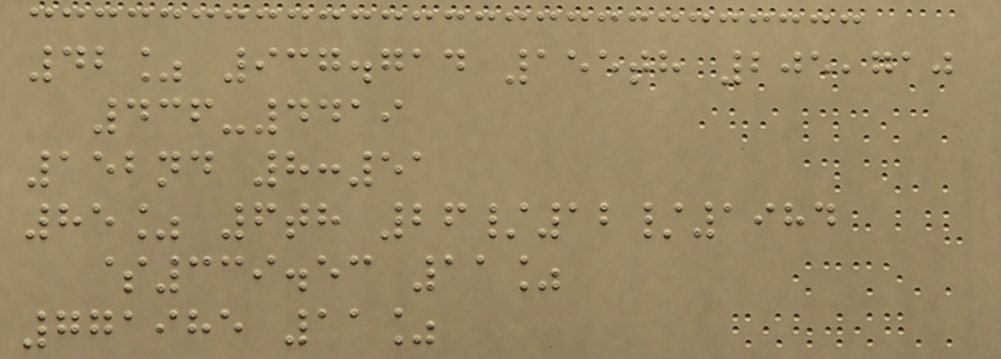42% 937.714 155th 205,710
436-4419
152nd 8:51
85% 6th 26/12/1984
$339.53 11%
771985 11%
